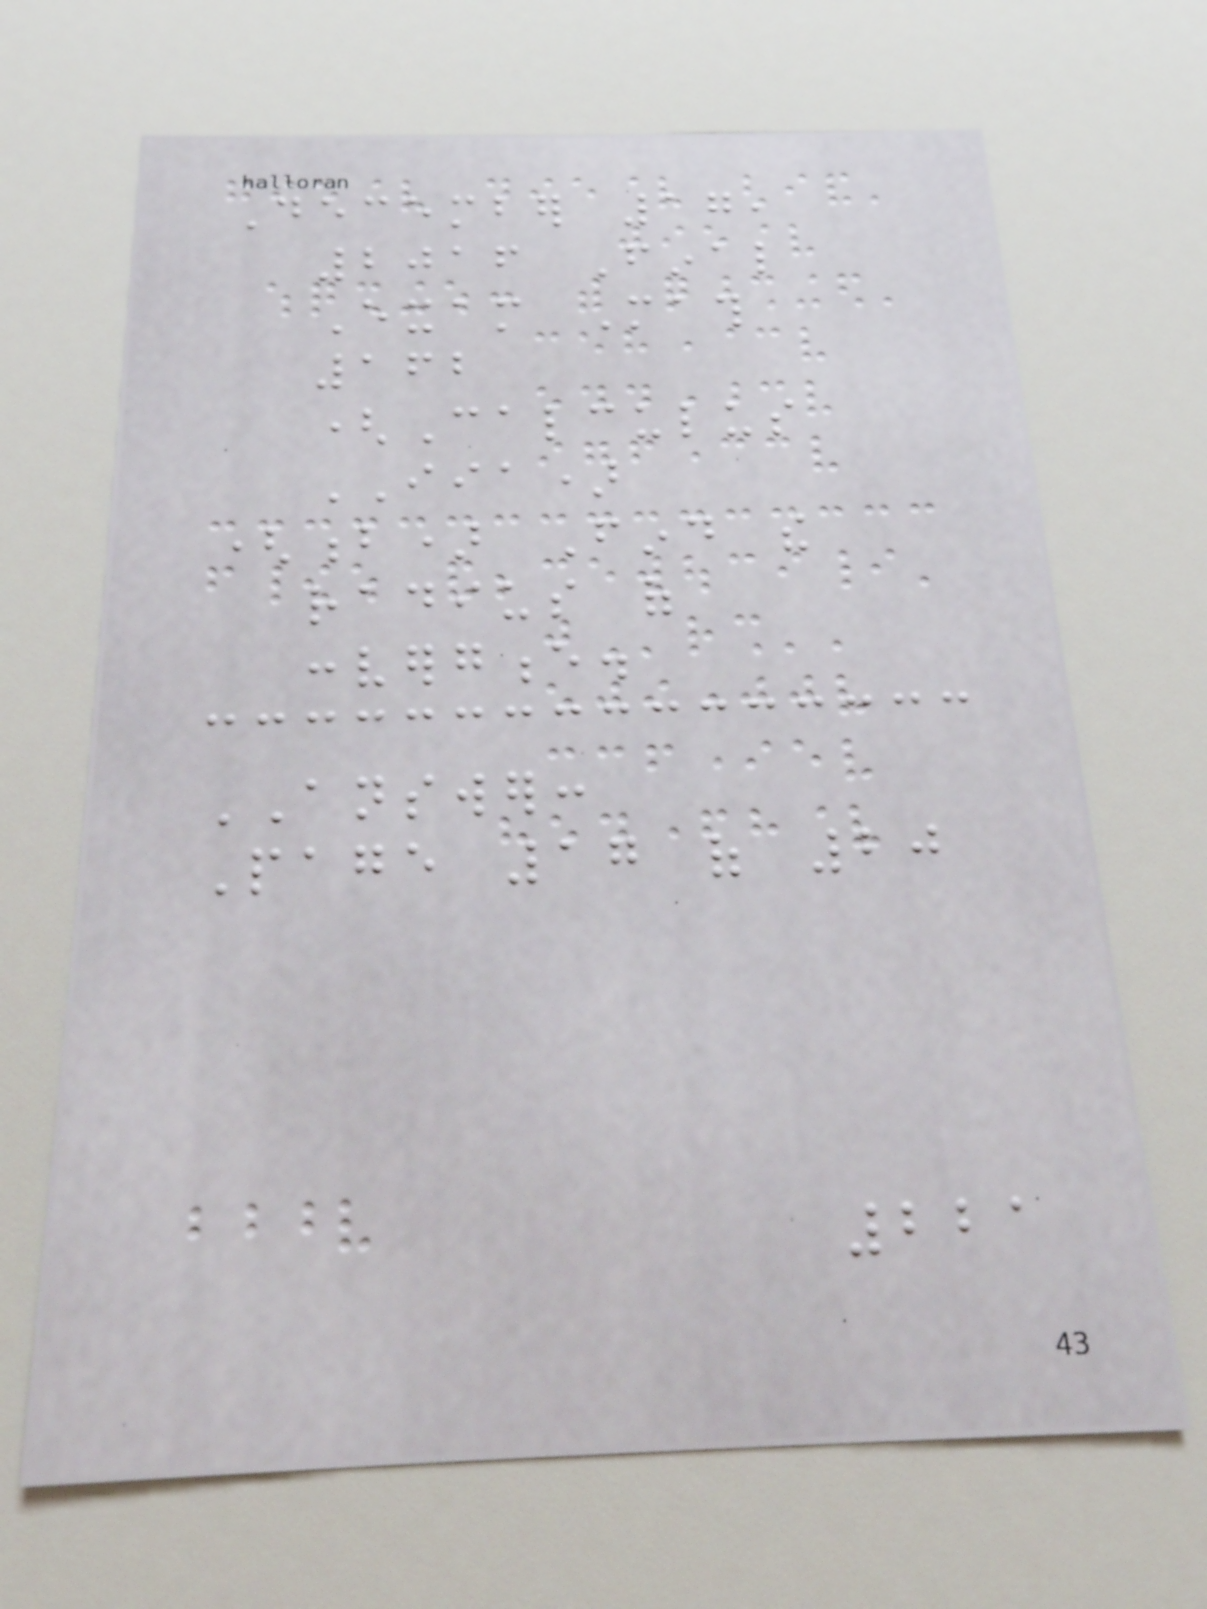December 17,
2016 Final
Exam Math
162
(Calculus
IIA)
(b) Find the
radius of
convergence.
ANSWER:
Page 17 of 20
221
